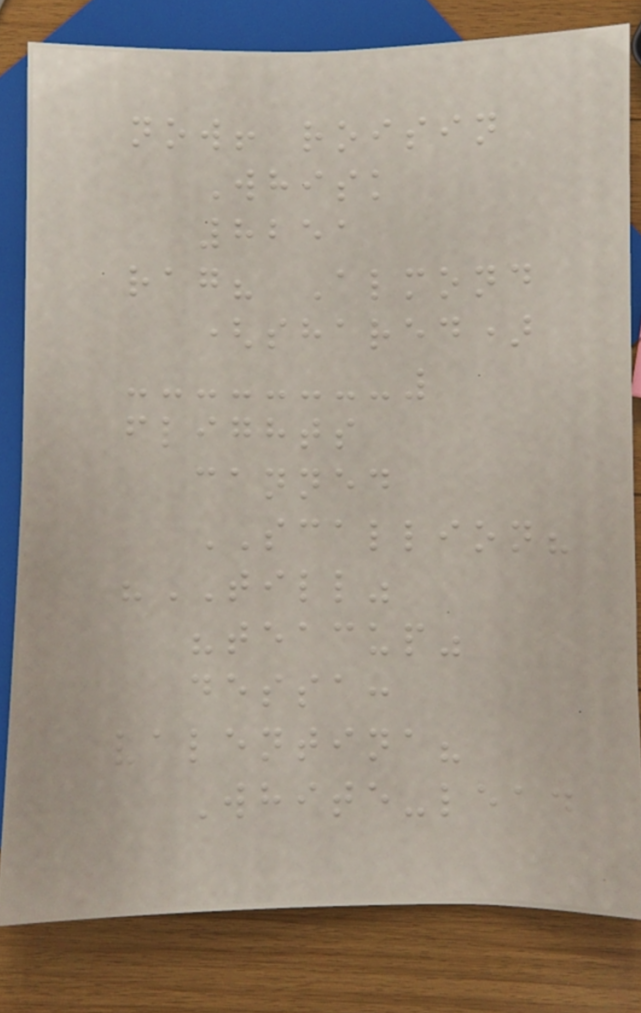now! roisin
Whisk
8251
rag? Almond
(shared)
flights
canned
SCALLION?
"TILL"
"teacup"
dessa:
valentina?
White-lead
